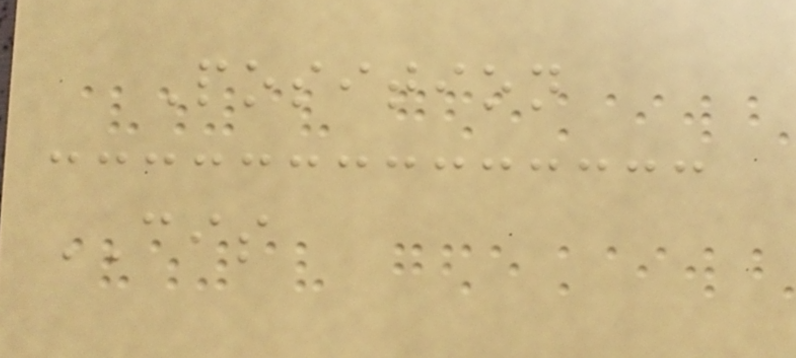Position
CIS
